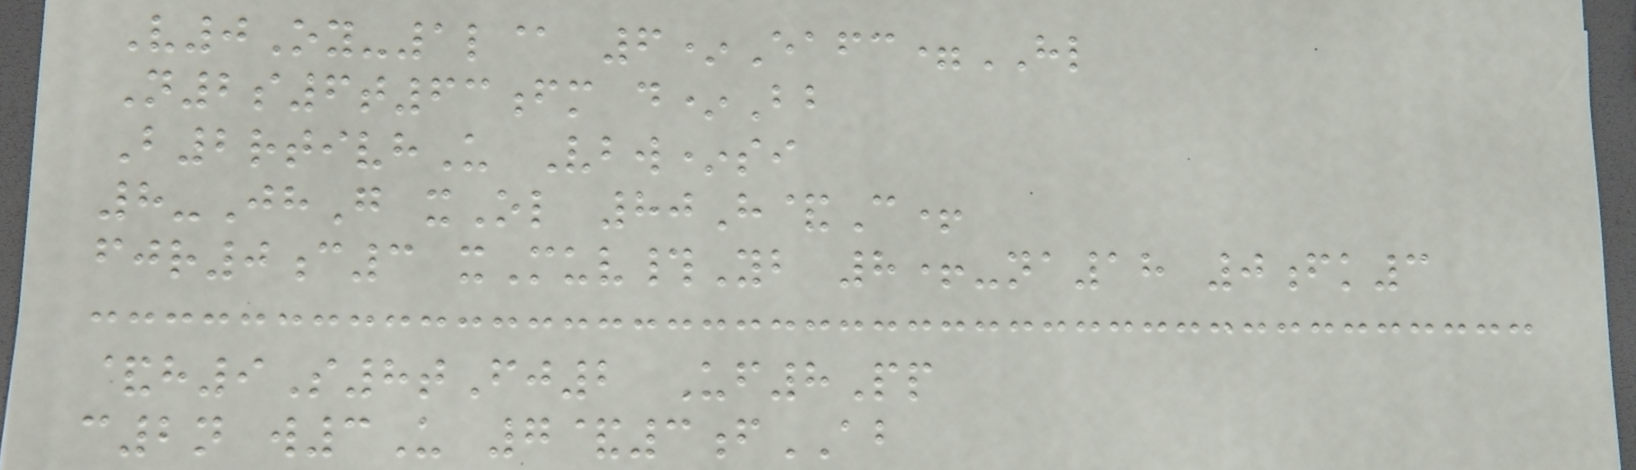V0Oy-1l@ 6*Eafc=HL
N2s6t63fm d*Bb
B2rtivhU Vbw*si
8-JhG xOl 80H&C+
fjr0c3 xMuv#Yb 8+-na18 0fk3
&h9S8tFj2 Uf8Pp
c2n w3U 7&3fAB
